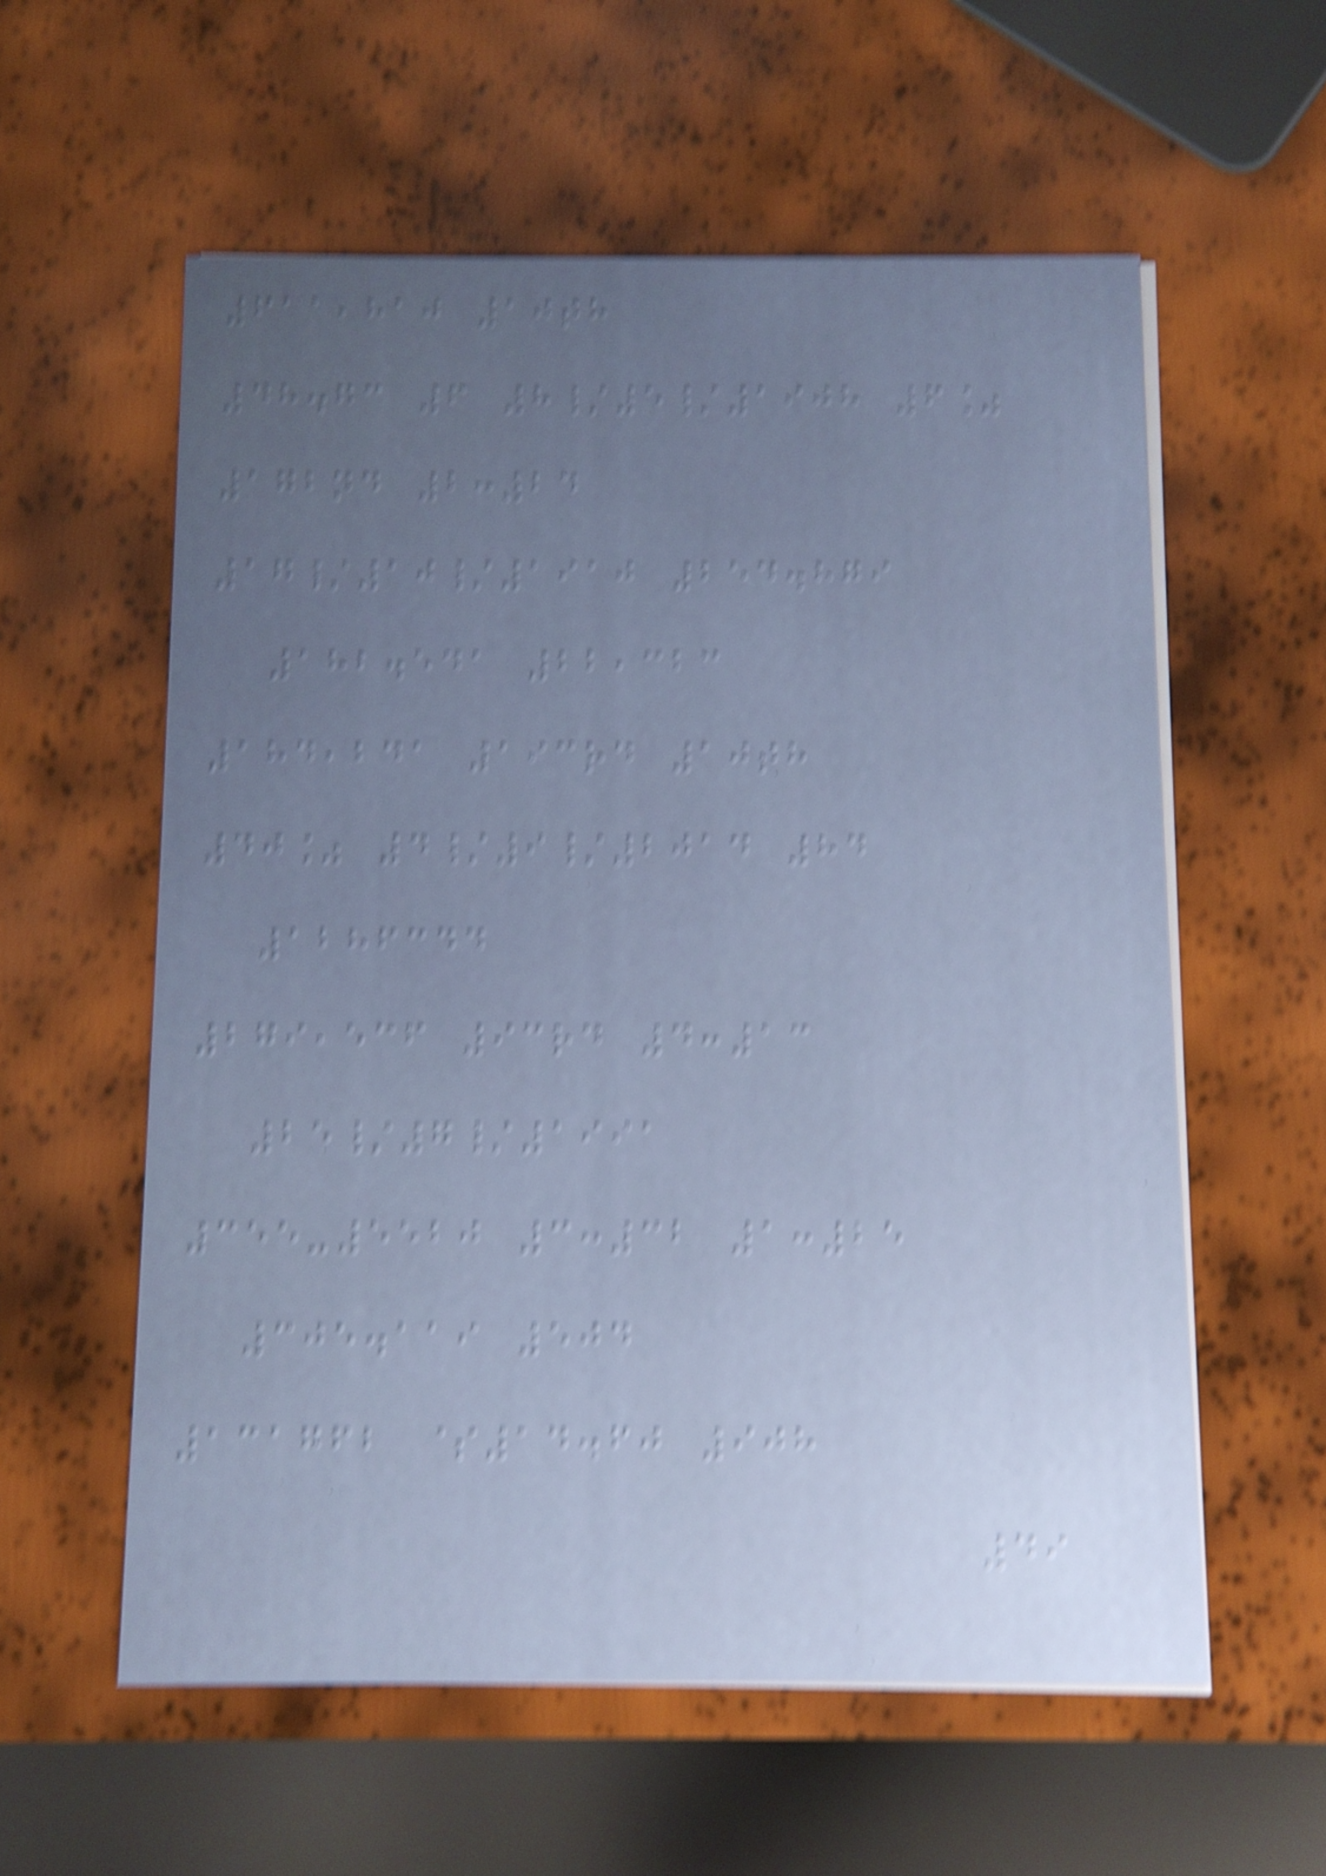611,810 10th
48.73 6 8/5/1908 6%
172nd 2:24
17/10/1910 254.879
182.541 22,323
184,241 193rd 10th
40% 4/9/2014 84
1286344
279,536 93rd 4:13
25/7/1991
355-5520 3:32 1:25
305.119 504
131762 $14.60 908
49
